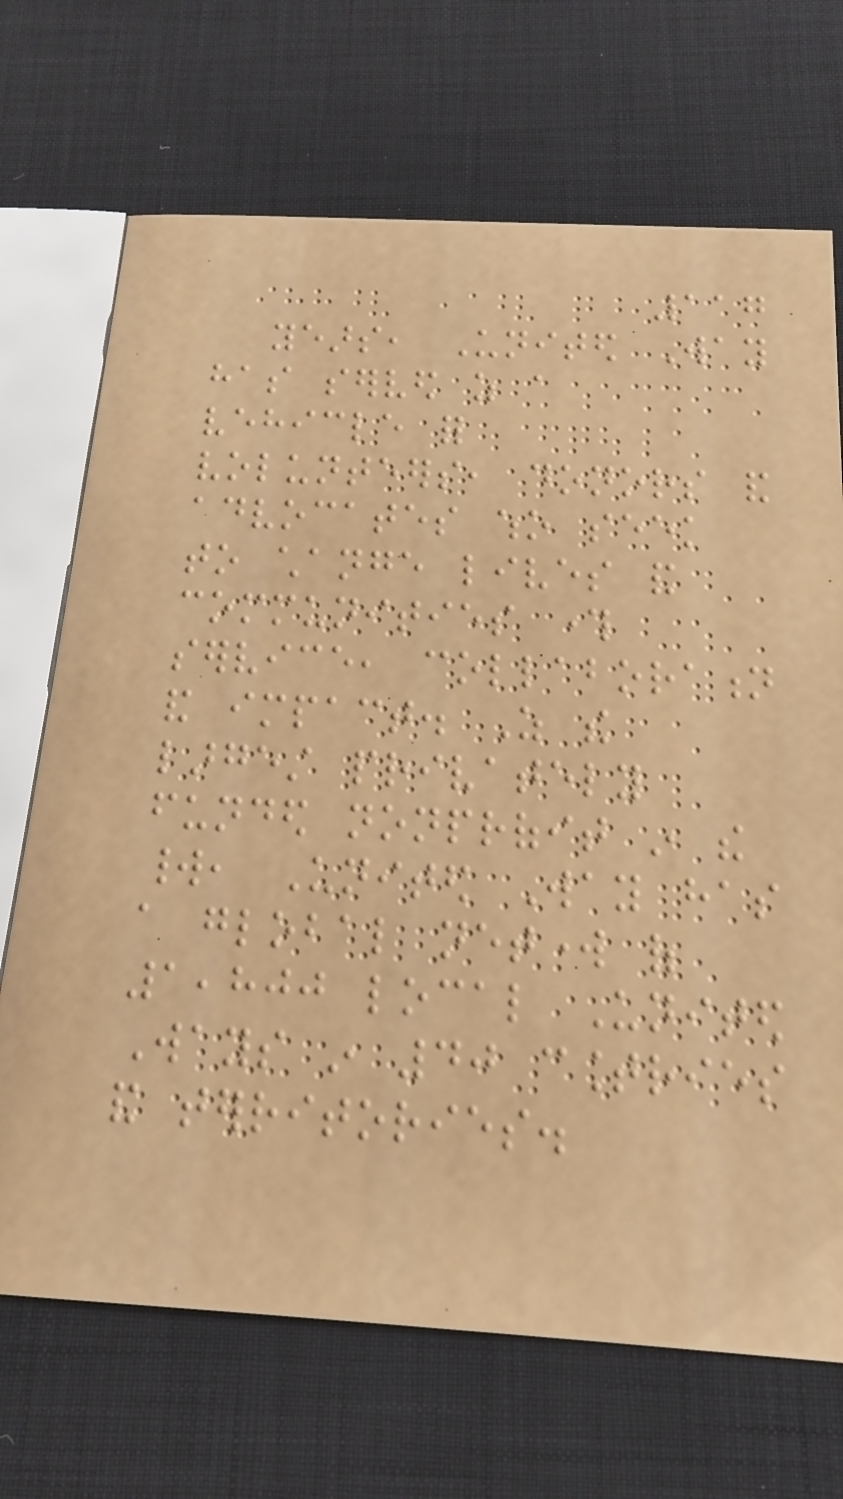117
years, United Way
has served as a
vehicle for
volunteers, donors and
advocates who seek
to change lives and
communities through
service, collaboration
and impact. As the
largest privately
funded nonprofit in the
world, United Way has
a global network of
1,800 local United
Ways in 40 countries
and territories.
